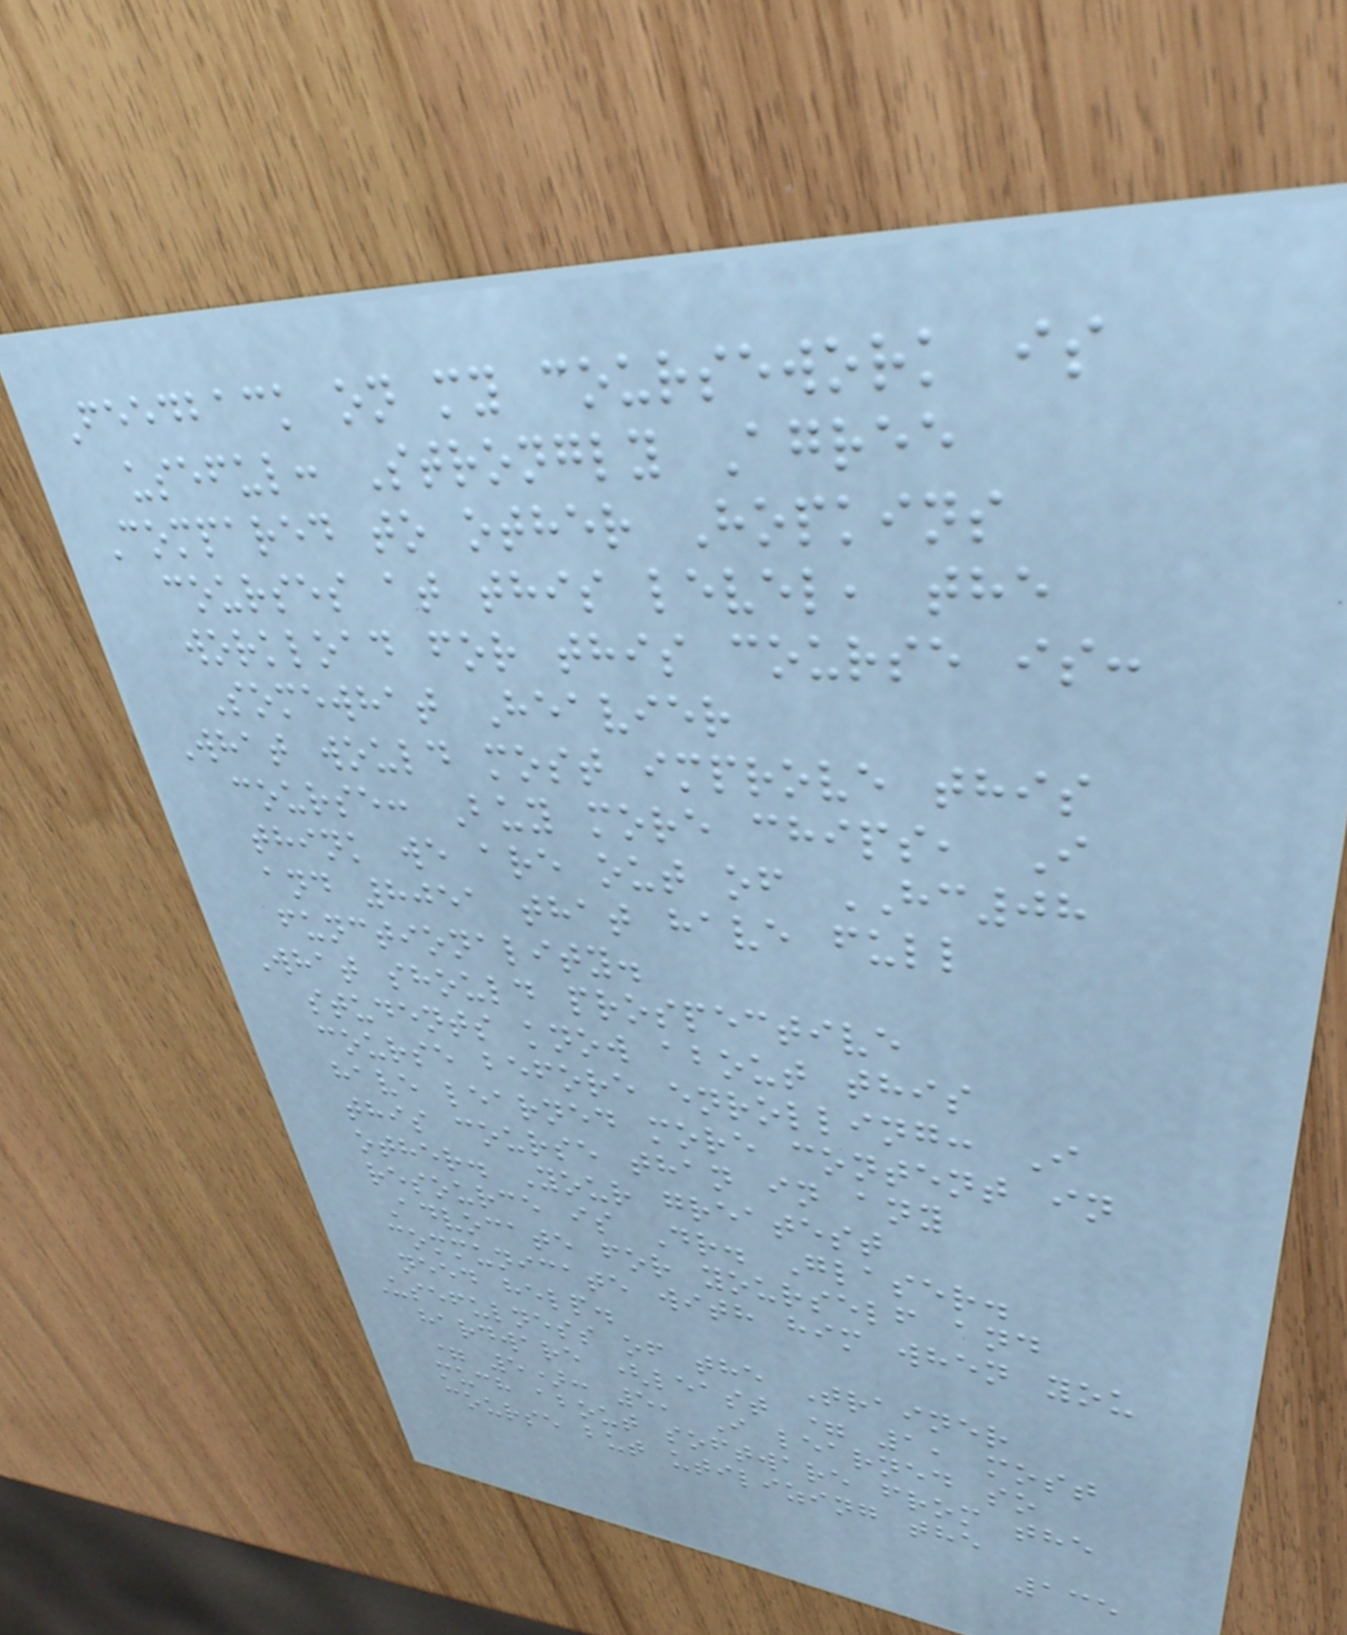Feedback on my coursework is
useful: Strongly Agree
Compared to other Hopkins
courses at this level, the
workload for this course is:
Somewhat Heavier
What would most improve this
course: Buy more chips, I
think we are out of HC08
and 8051 that have full
functionality.
What should prospective
students know about this
course before enrolling: I
have learned more content in
this course than in any
other. Your greatest
resource is Dr. Glaser.
Advocate for yourself and
communicate with him when you
need help.
Usefulness of the Trainer
hardware (least = 1, most
= 5): 5, I learned so
much about software from the
course but utilizing the
135
